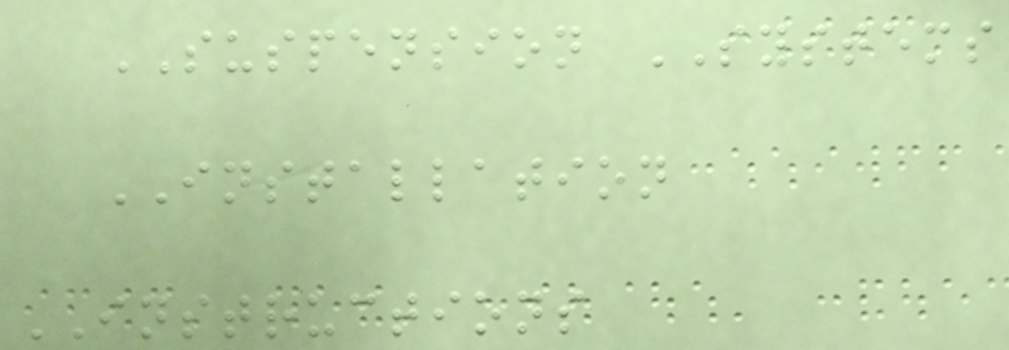SUSPENSION SYSTEMS
INSTALLATION
INSTRUCTIONS
